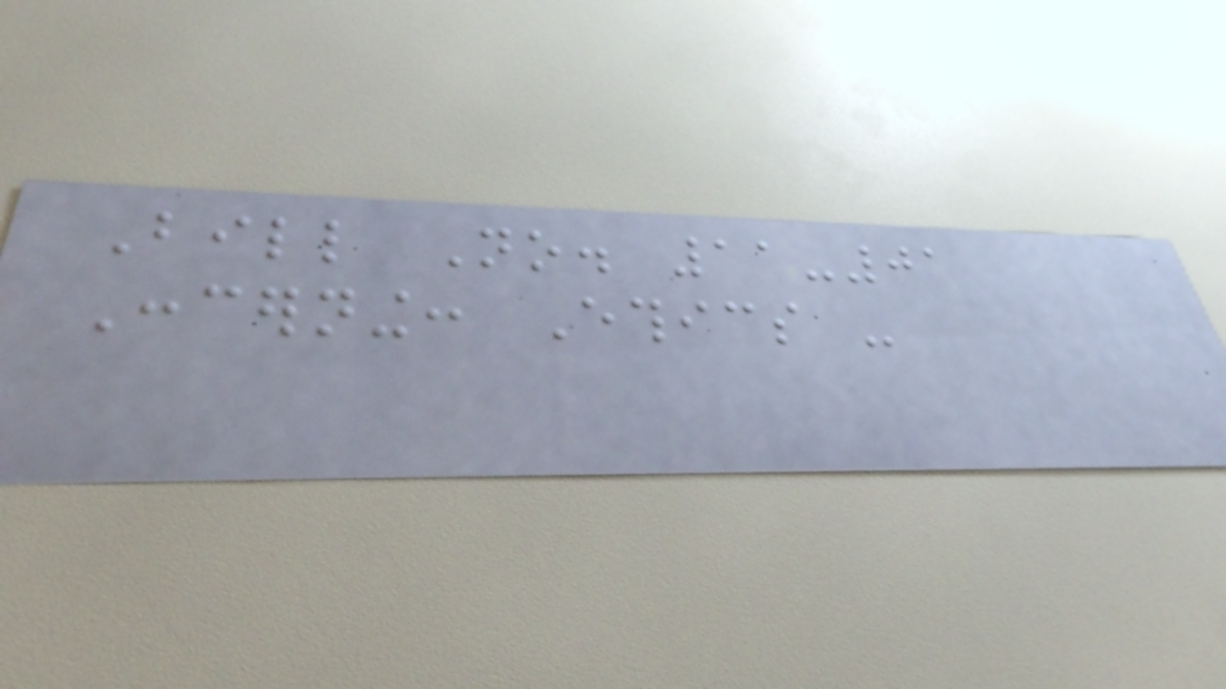Bill No. 11-01
Concerning: Ethics -
